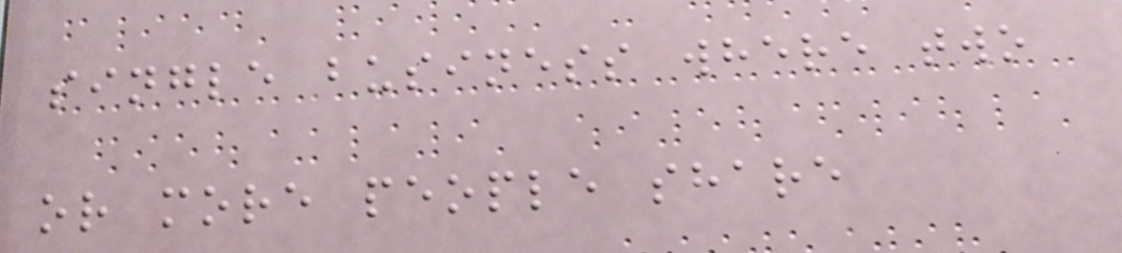single business where two
or more people share
